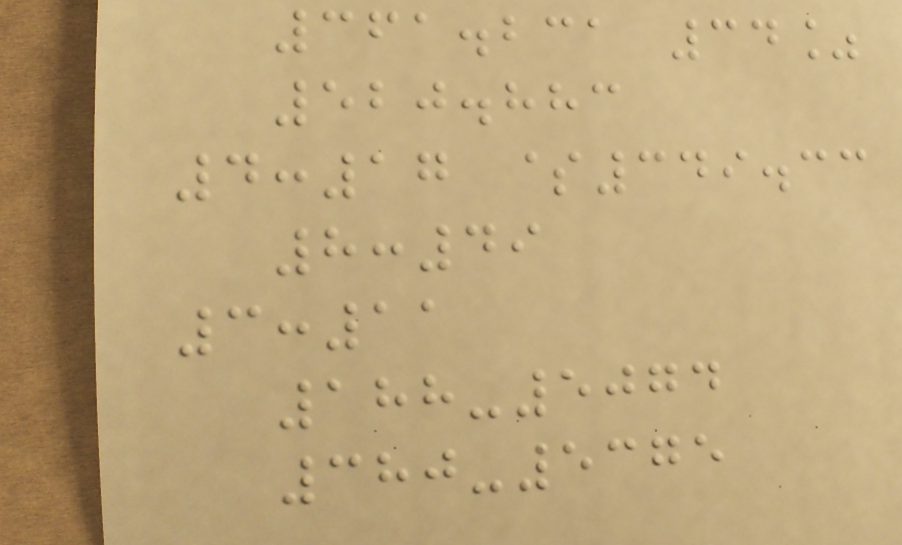361.231 34%
520.883
4:17 $349.33
8:49
3:11
188-5074
380-5375
